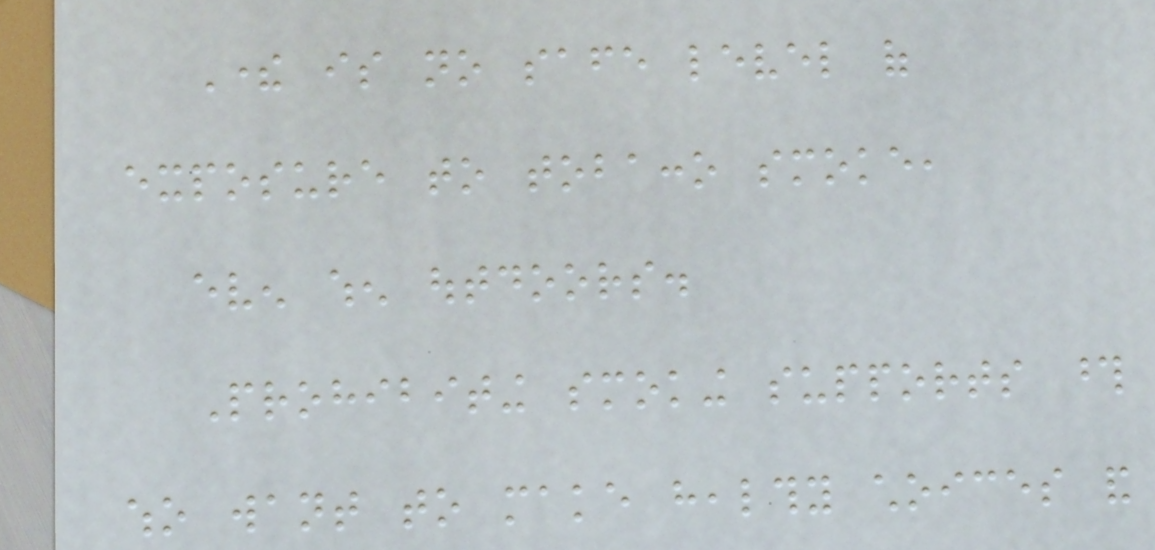There is no safe level of
exposure to tobacco smoke,
even when outdoors.
Prohibiting smoking supports those
who want to make healthy choices and
